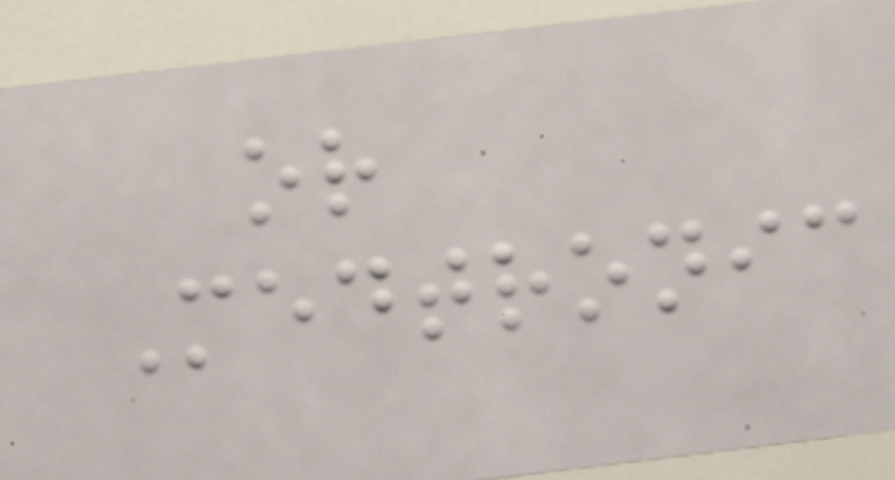or
Medtronic
